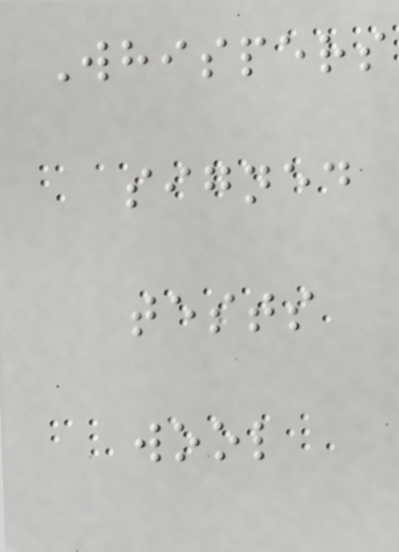Whispers
signed
tests
wool
